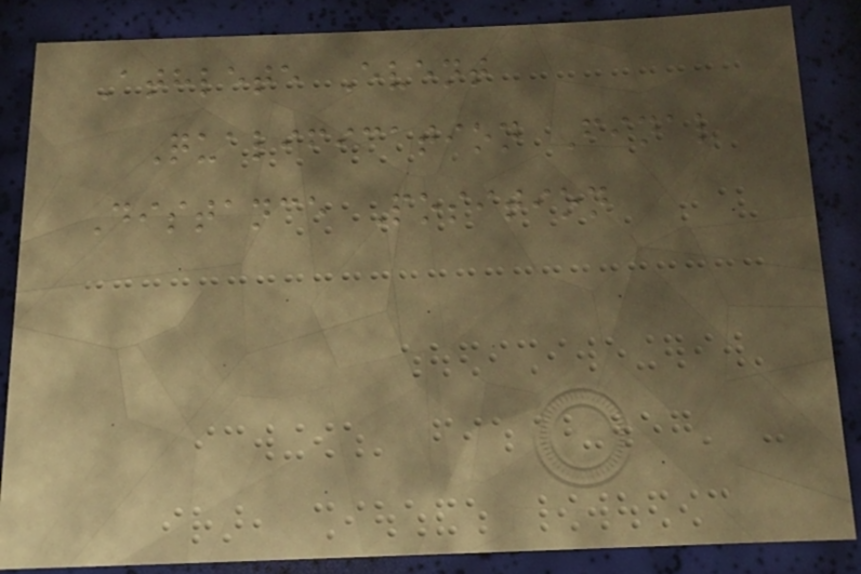Athlete Event
Qualification Final
Distance Position
